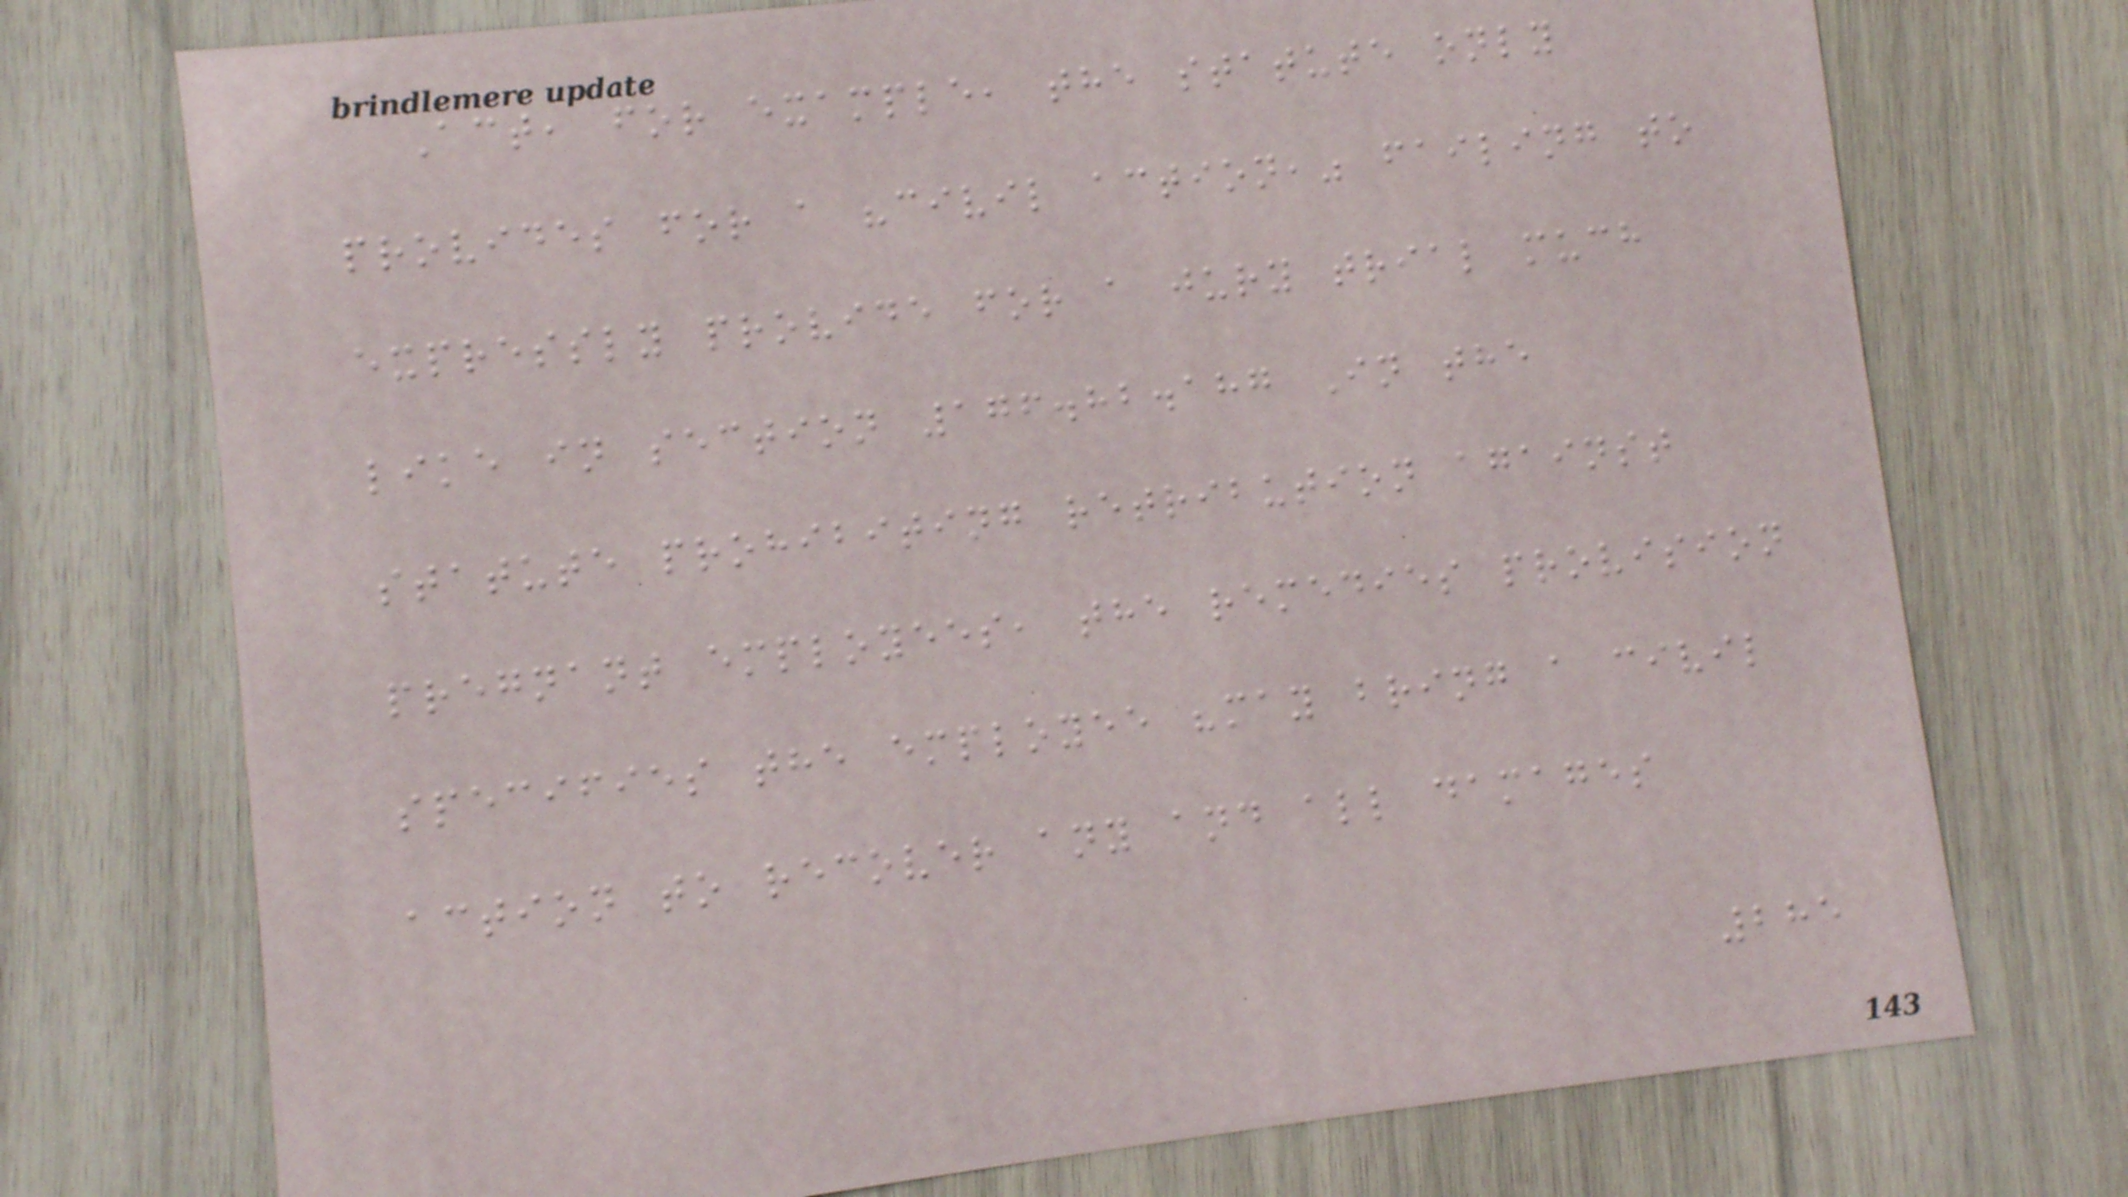Act, for example, the statute only
provides for a "civil action," failing to
expressly provide for a jury trial much
like in section 176.82.187 In the
statute prohibiting retribution against
pregnant employees, the remedies provision
specifies the employee "may bring a civil
action to recover any and all damages
285
